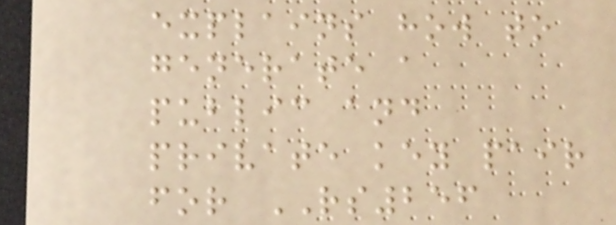explains how to
generate a
public and
private key pair
for RS256
